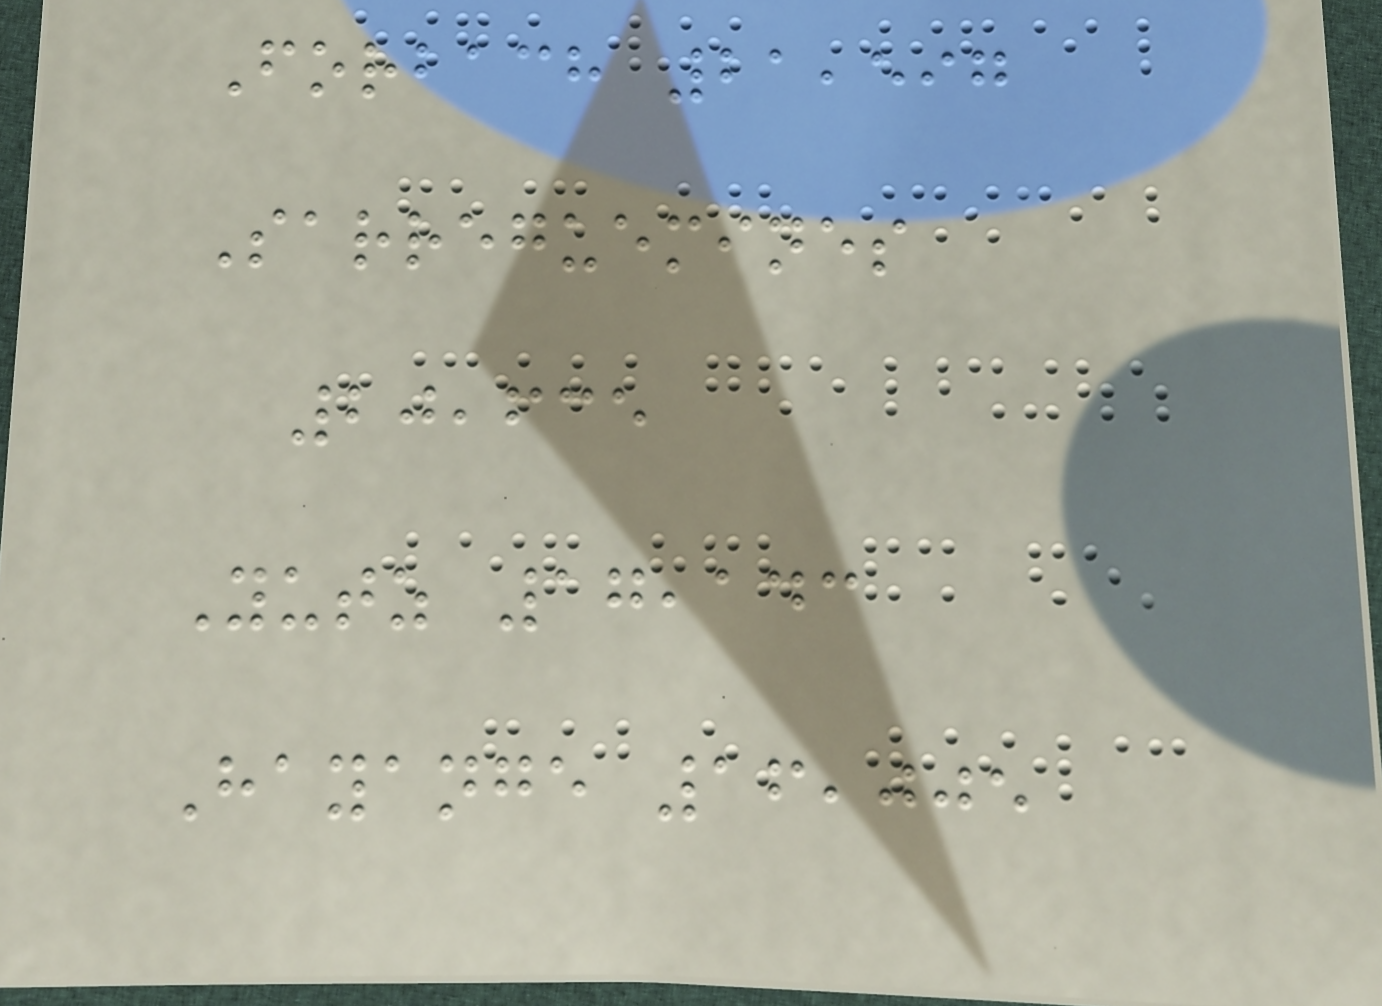Forbach 21,597
Sarreguemines
20,635
Yutz 17,143
Hayange 16,005
